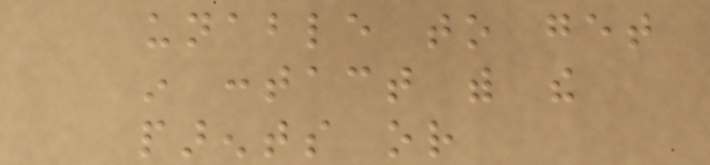unable to get
in contact with the
parents or
